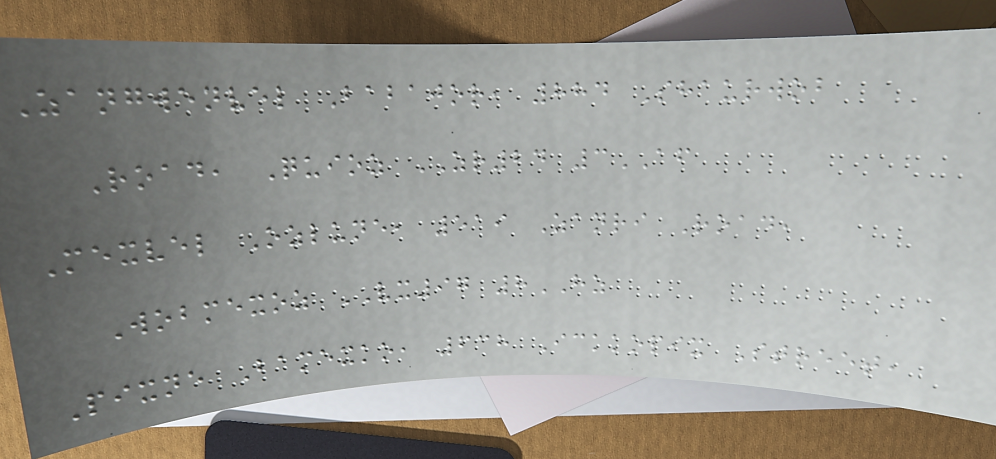Zangwenvel Babajor, 884 Shaurwob
Road, Quioz ZR24 3AF
Mexvel Ozlune, 519 Zanri Road,
Wobmexoz VX97 8HZ
Pixne Bamexko, 638 Ickkopix Street,
